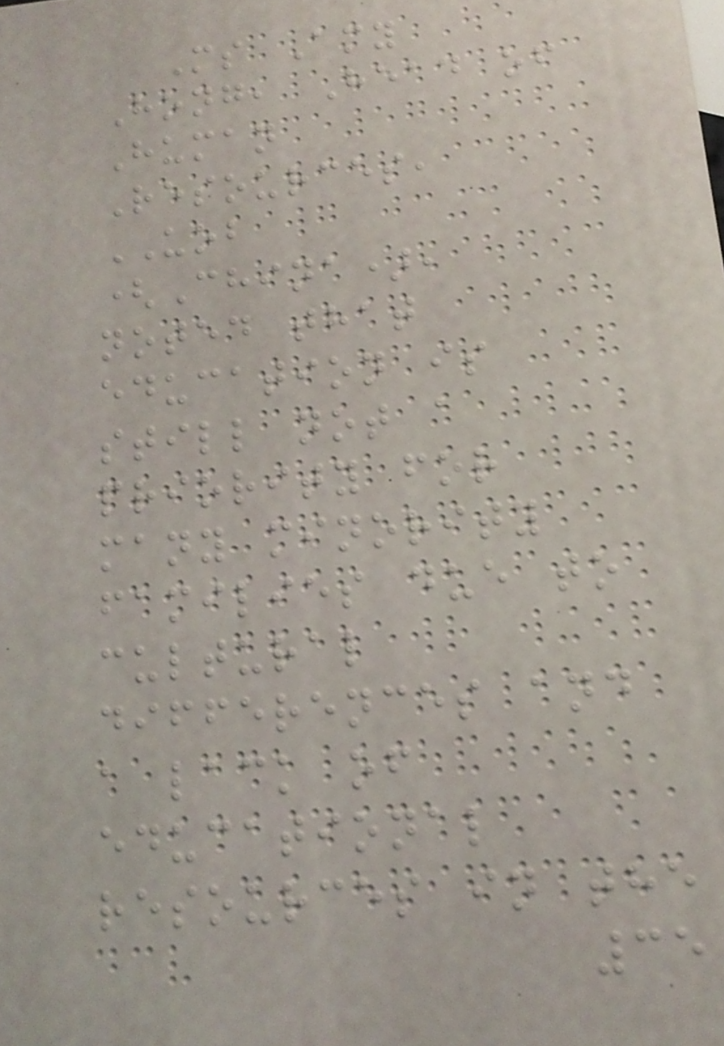Ms Amy
Hong, Head of
Human
Resources,
UOB
(China),
noted that
education is
still not a
priority for
many minority
families due to
cultural
differences and
a lack of
educational
resources in the
35
